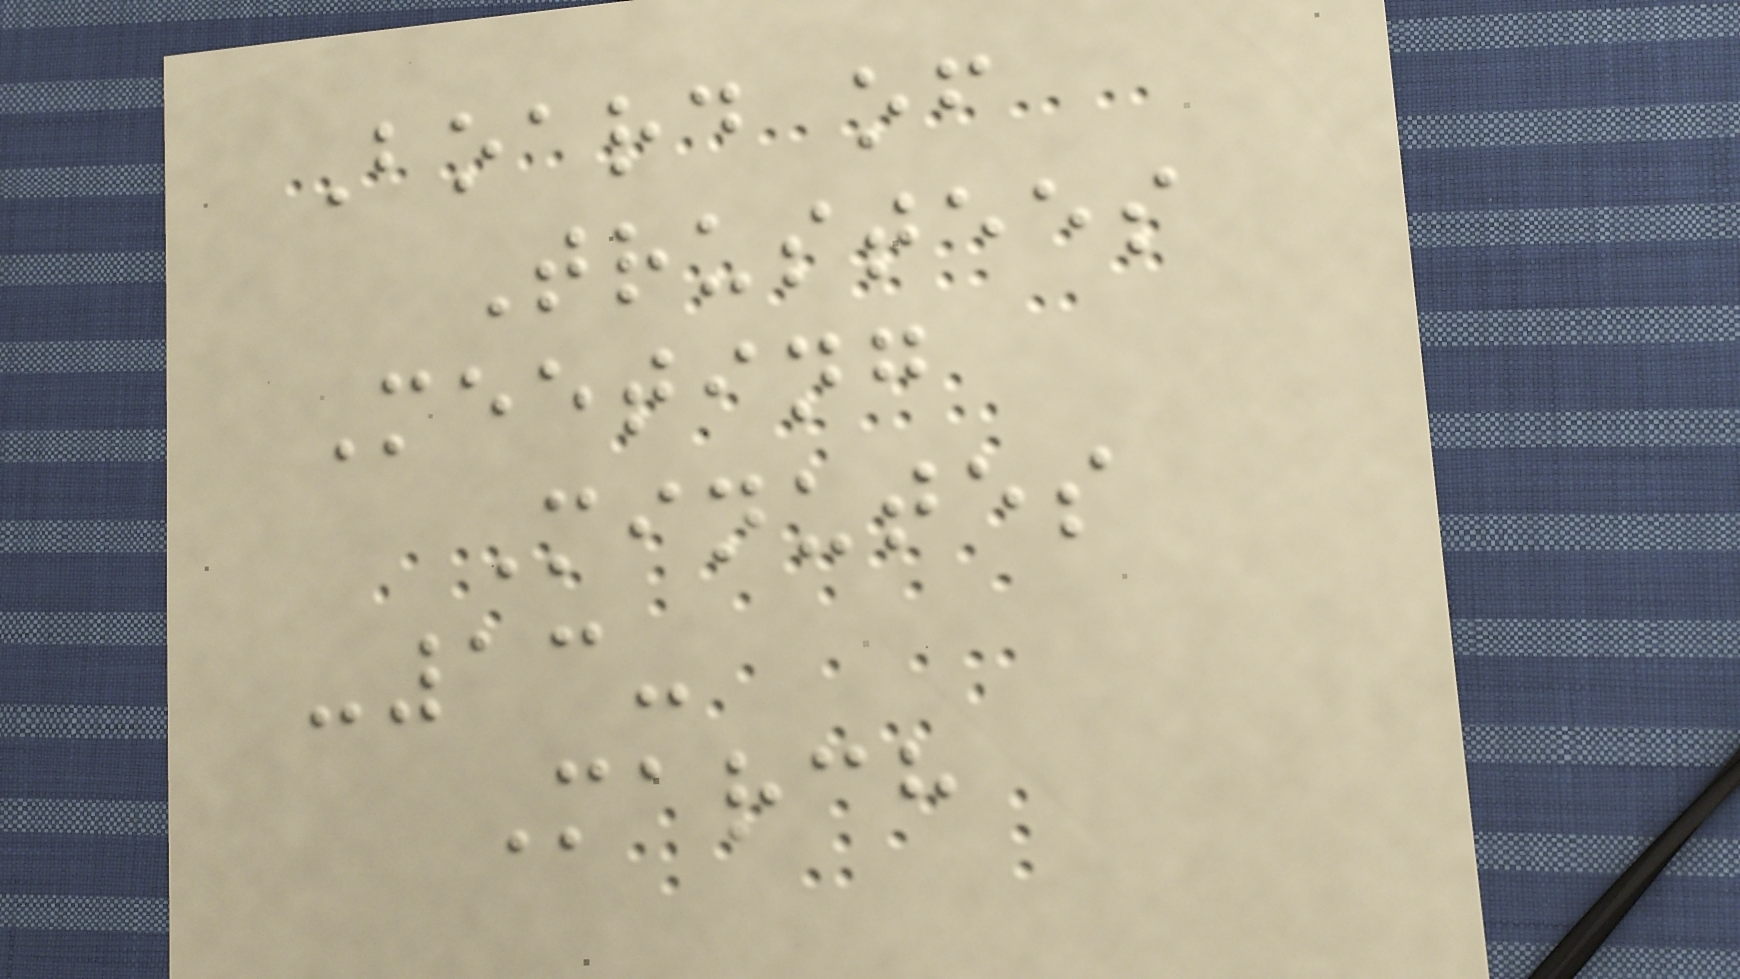Board of
Trustees
Meeting
Minutes
-13-
March
